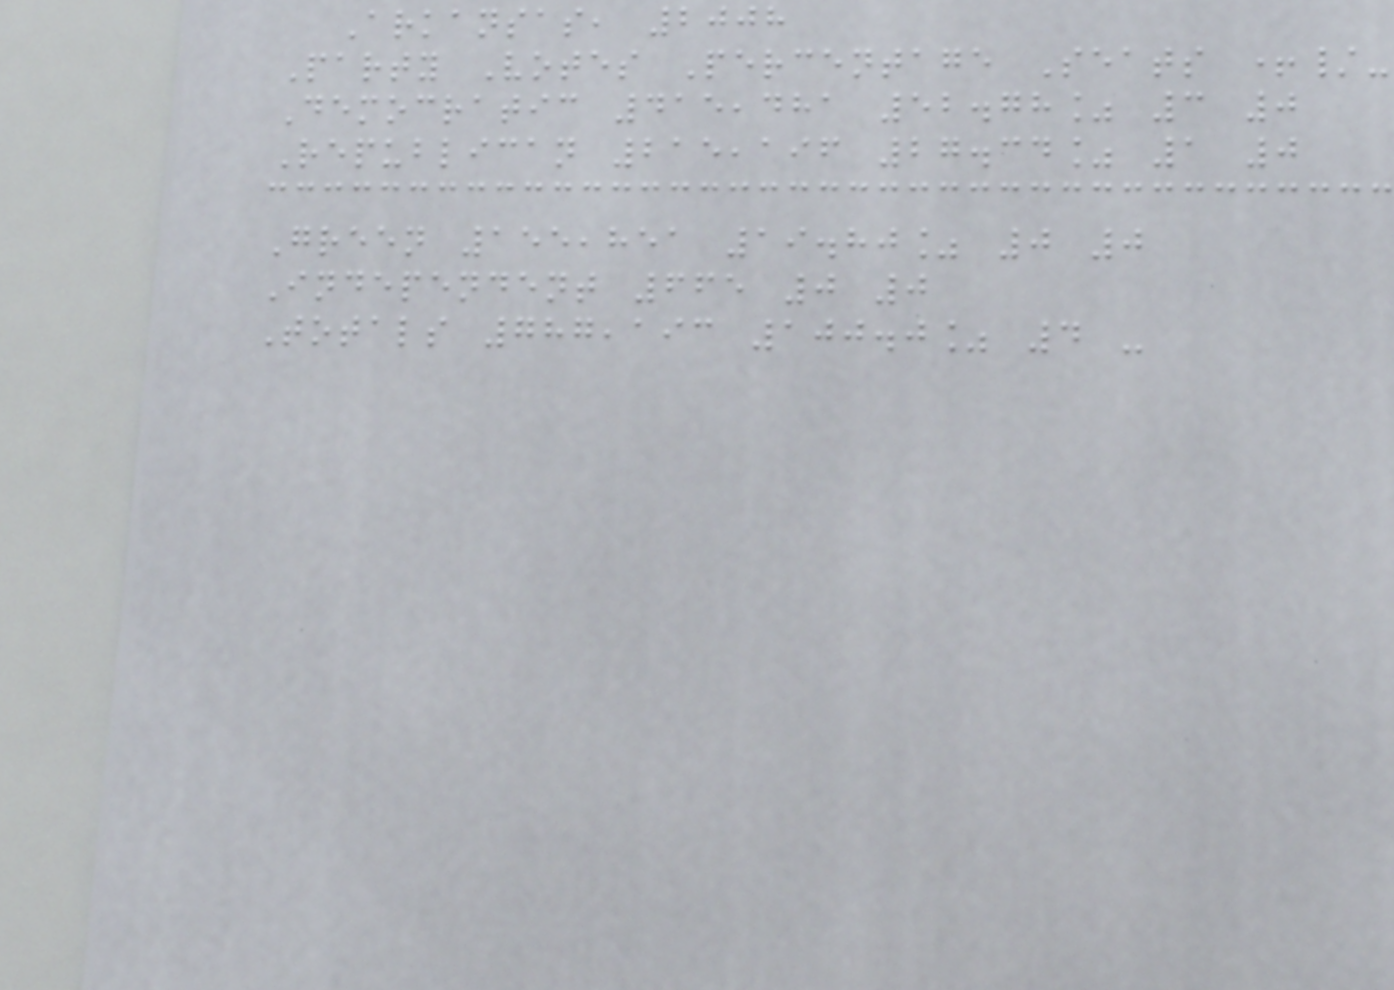Arkansas, 2008
Party Votes Percentage Seats +/-
Democratic 415,481 52.78% 3 0
Republican 215,196 27.34% 1 0
Green 155,851 19.80% 0 0
Independent 665 0 0
Totals 787,193 100.0% 4 -
